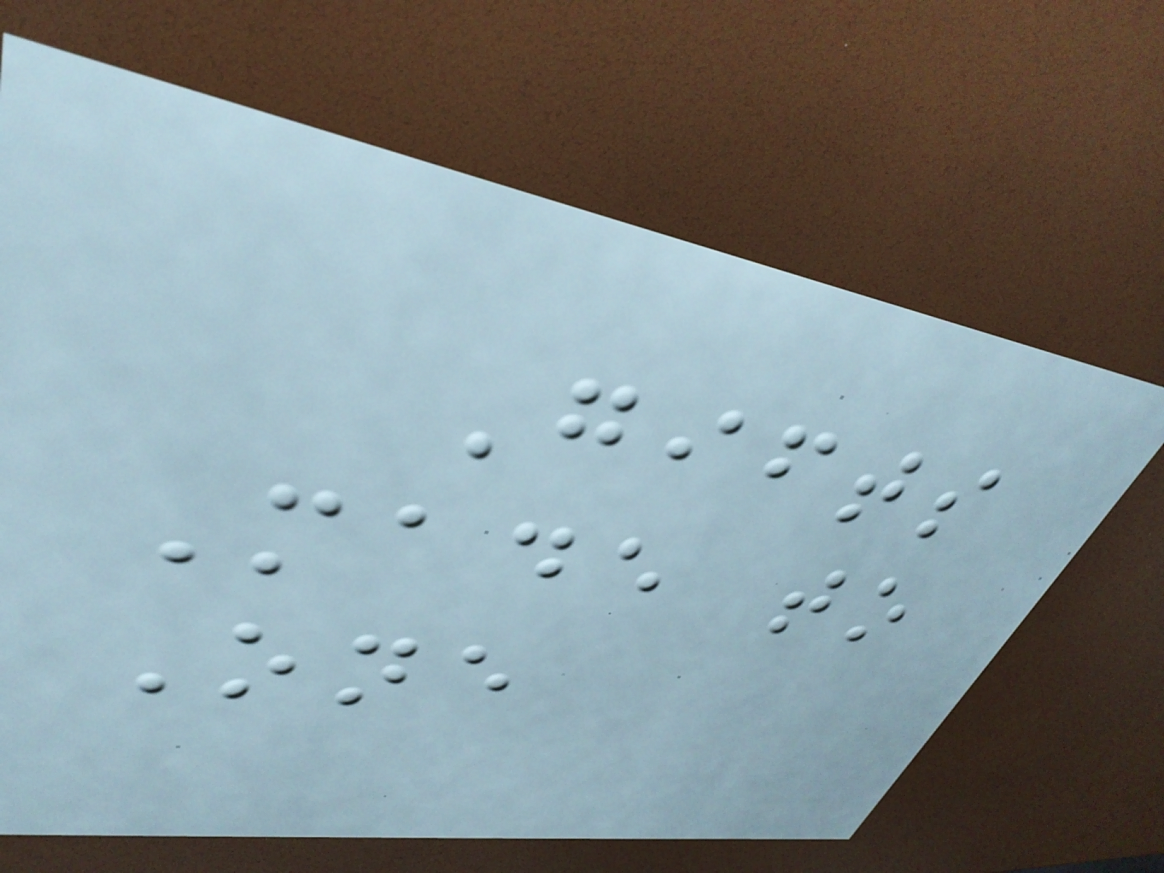Gifts
Made to
One
